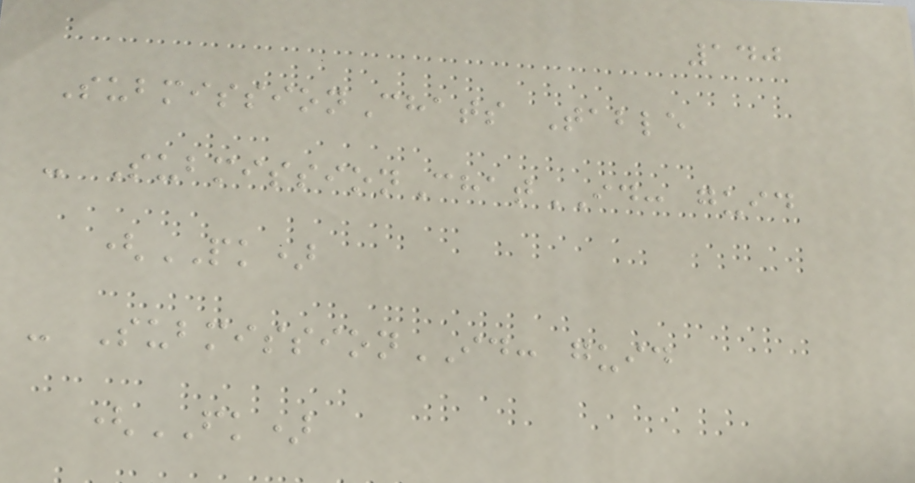140
SubmissionChats Table
- SubmissionChatID: guid
(PK)
- SubmissionID: guid
(FK)
